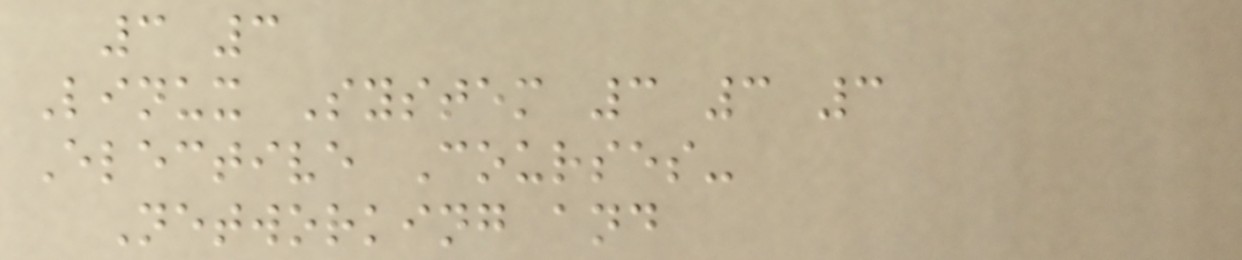3 3
Linux System 3 3 3
Elective Courses-
Networking and
